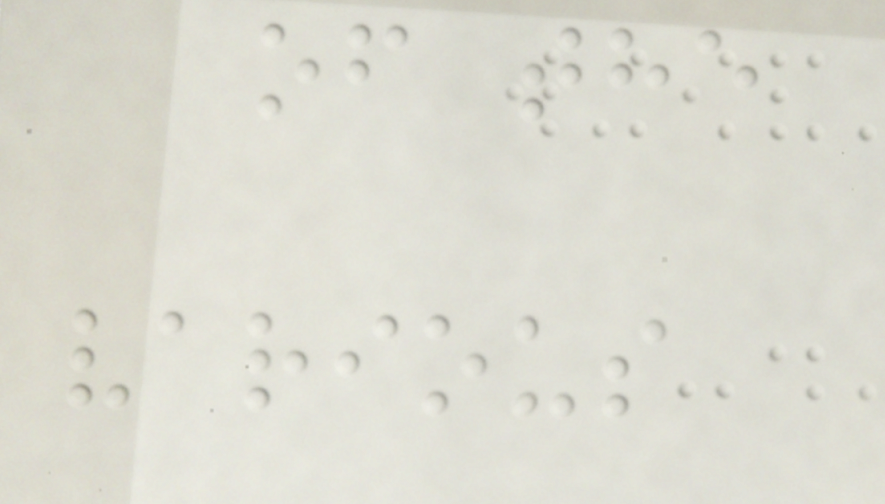of the
various
